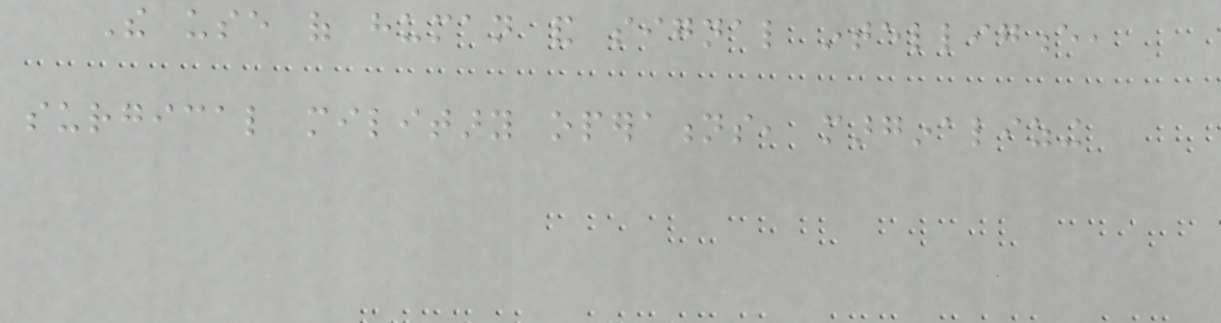The use of human and signal intelligence,
surgical military operations, marginalizing
